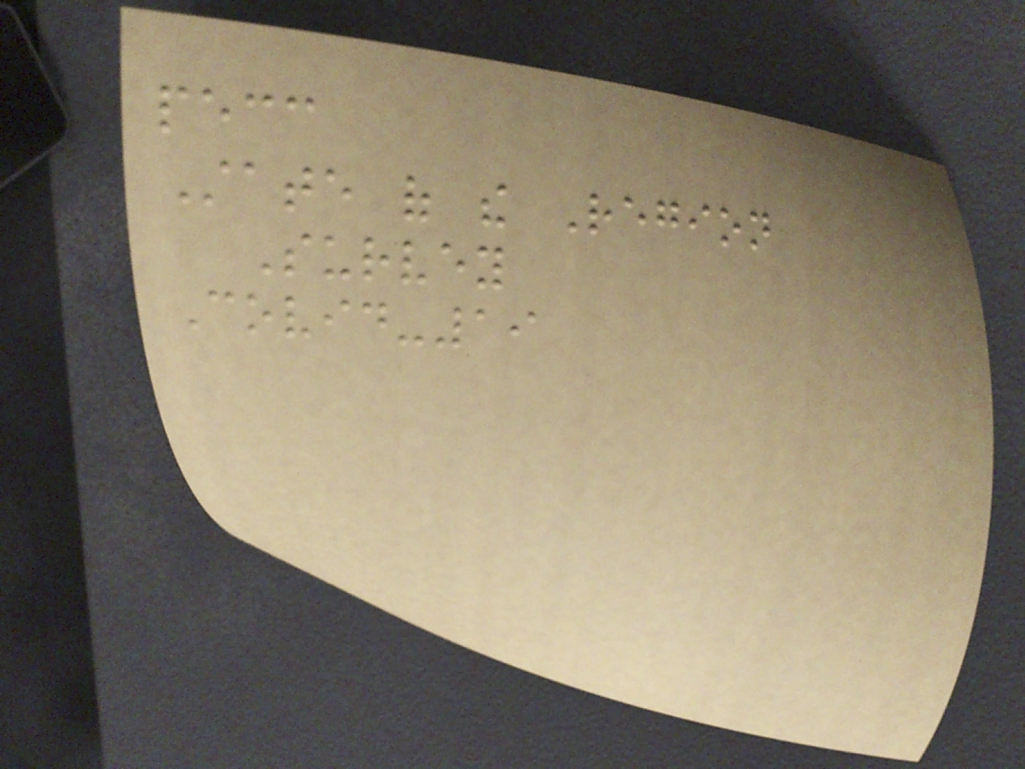pecc
State of the Region
Survey
Covid-19
